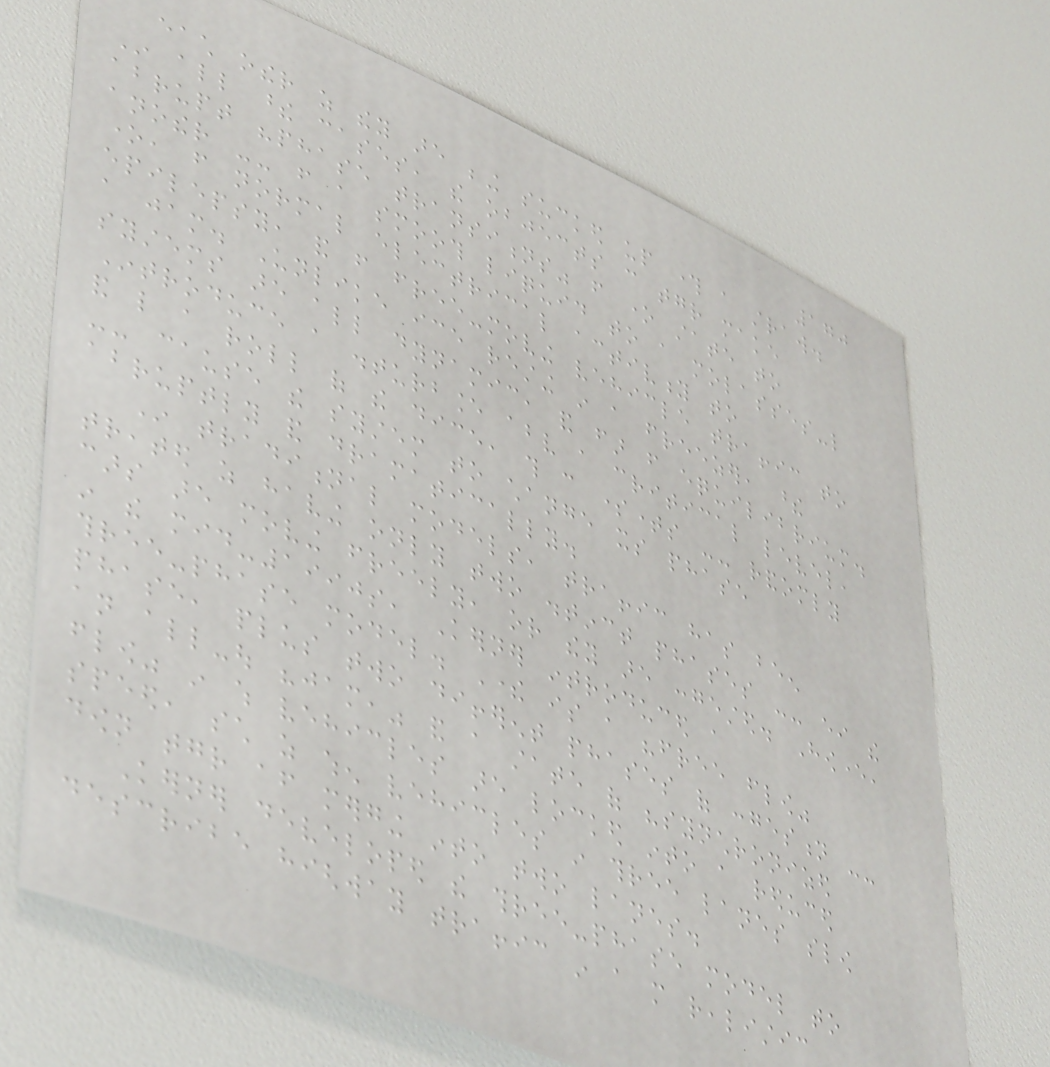170
each other as they are being sucked up through a straw.
In all these cases, the objects can together make
abrupt "phase transitions" from one state to
another -- from a smooth liquid to a molasses-like
one, from normal electrical activity to
epilepsy, and from free-moving vehicle traffic to
a jam. Unlike ice resting in a freezer, these
systems are all dynamic, and far from equilibrium.
Introduce a disturbance above a critical level,
and like a roll of the dice, this can sometimes -- randomly
-- cause the system to change its phase
abruptly and dramatically.
In traditional models, traffic has been
treated as having only two distinct phases -- either the
cars are moving freely, or they are congested. However,
in the mid-1990s, Kerner introduced a
three-phase model. There is a "free flow"
phase, plus two different phases of congestion --
an all-out "jam," and a state of "synchronized
flow" in which vehicles are locked into a reduced
speed, such as when vehicles in three lanes slow
down together after merging into two lanes.
Kerner developed the three-phase model to
describe highway traffic in a more realistic
